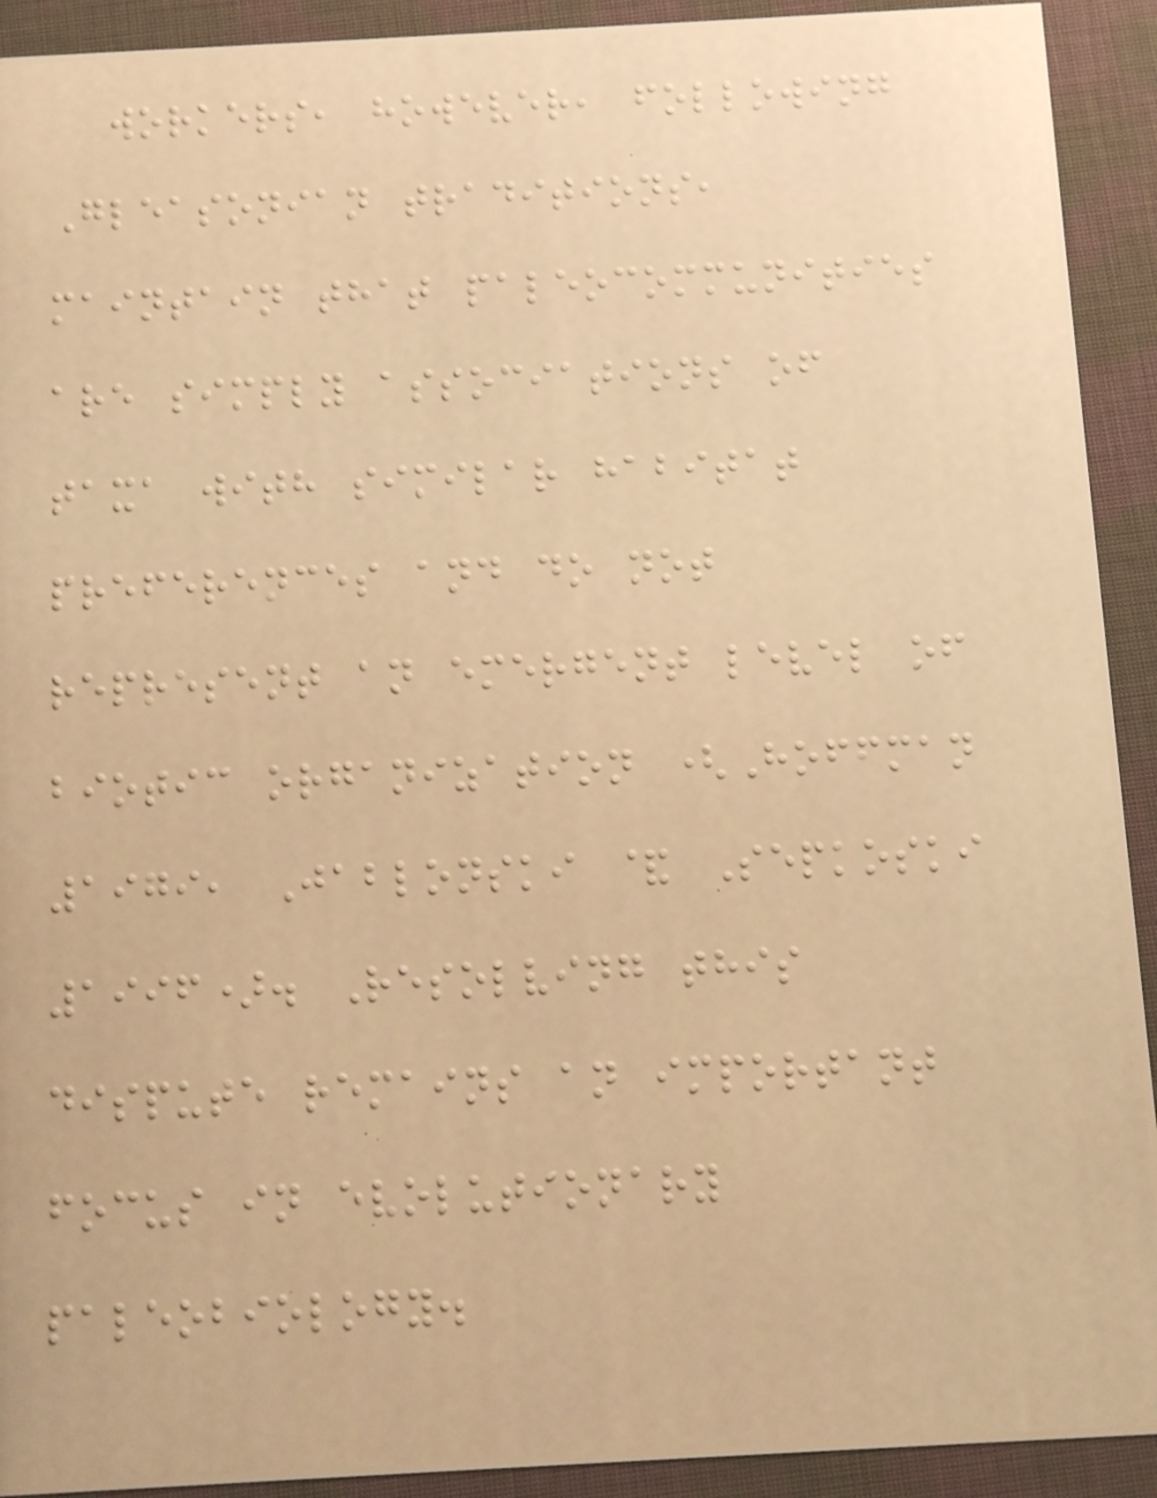workers, however, following
Gleasonian traditions,
maintain that paleocommunities
are simply associations of
taxa with similar habitat
preferences and do not
represent an emergent level of
biotic organization (Hoffman
1979, Jablonski & Sepkoski
1996). Resolving this
dispute remains an important
focus in evolutionary
paleobiology.
